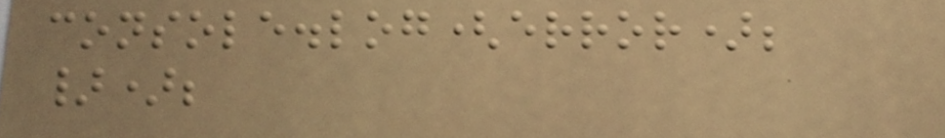console.log(error);
});
